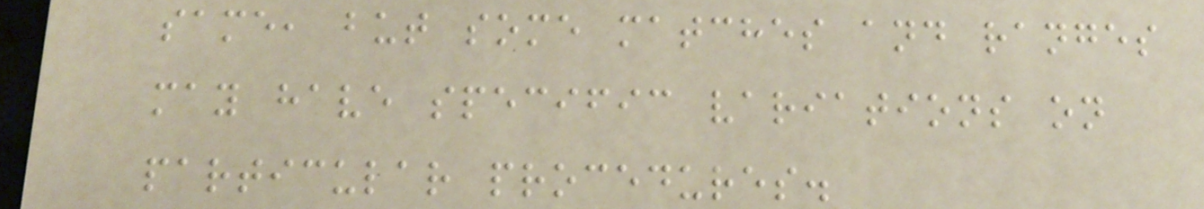same, but some matches and ranges
may have specific variations on
particular procedures.
